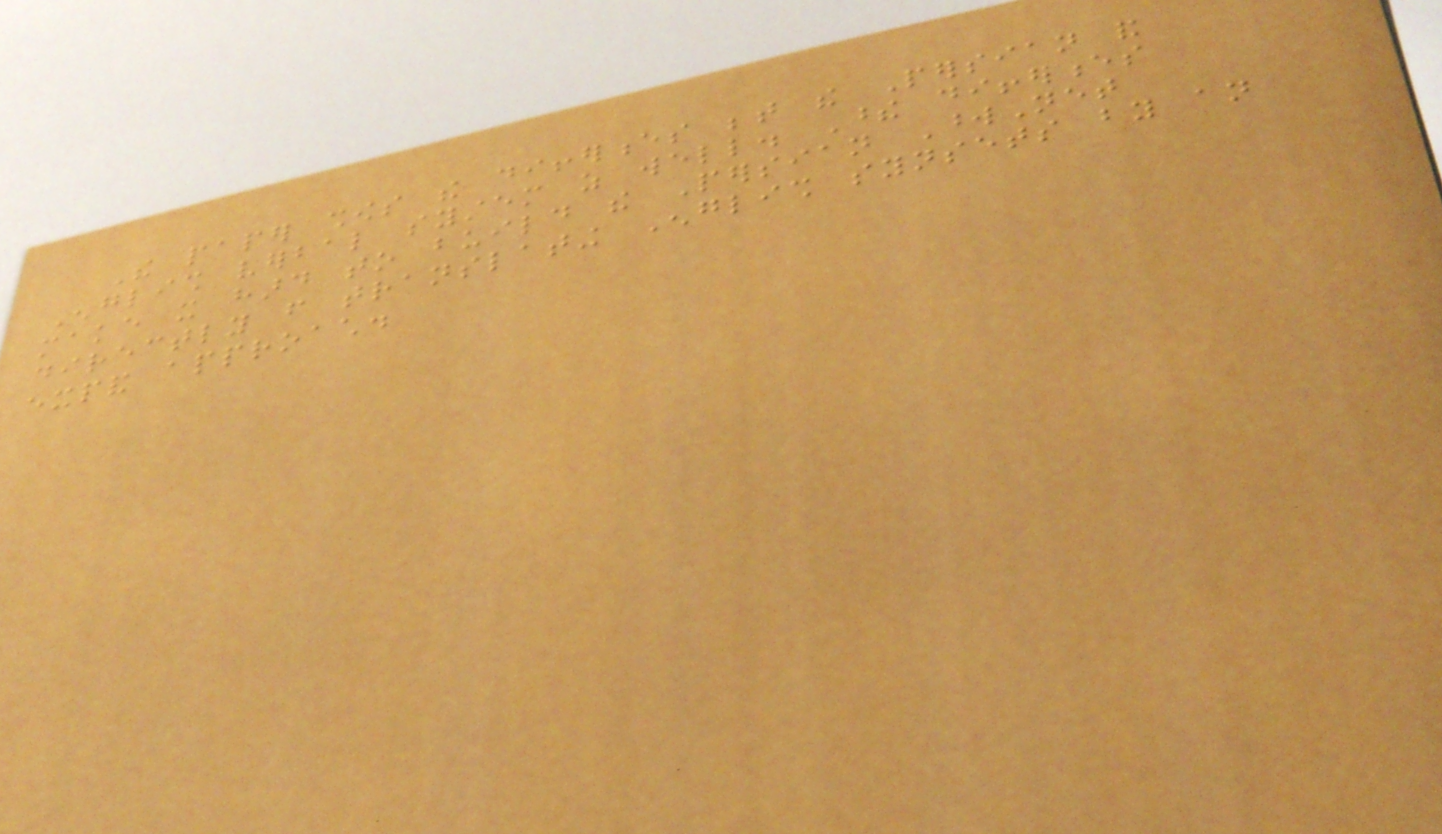The paper shows the differences between the Persian and
English verbal system as well. These differences
make it hard to build the Persian WordNet
directly from translating English synsets by an
expand approach.
